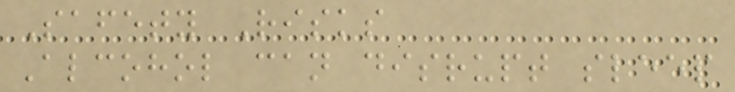Safety Risks
Alcohol can disrupt sleep
